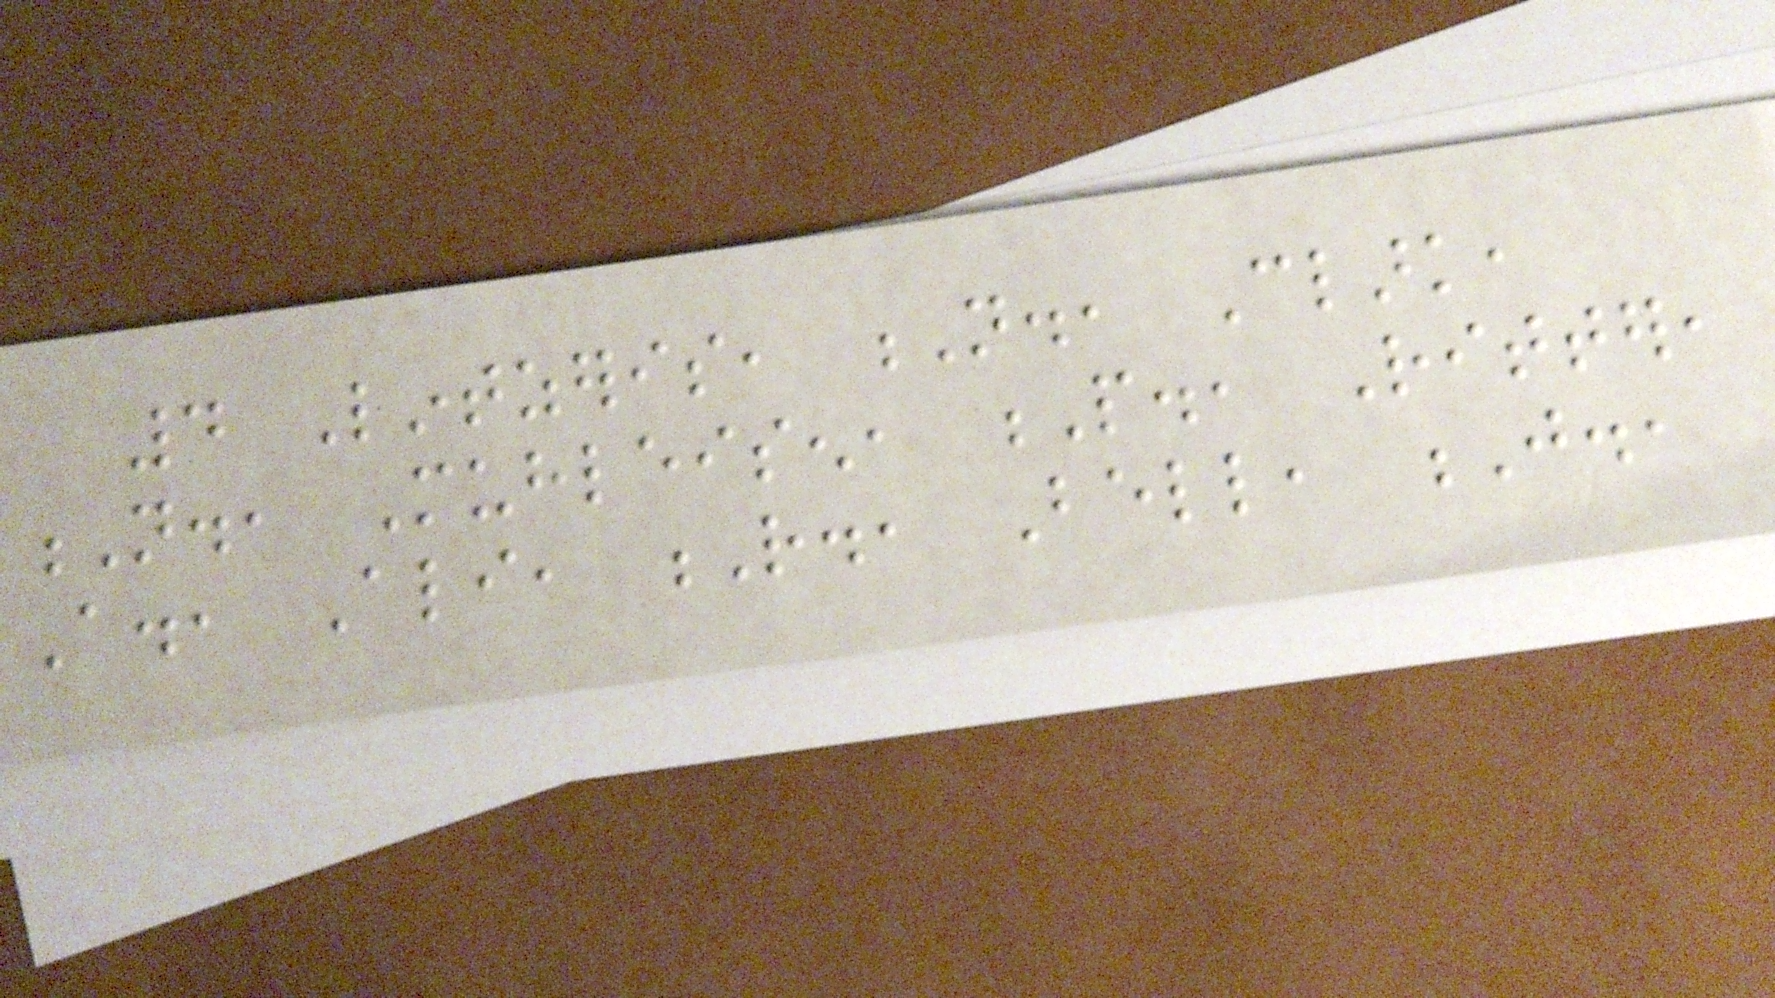4 Lintzeris, N., Clark,
N., Muhleisen, P., Ritter,
A., Ali, R., Bell, J.,
